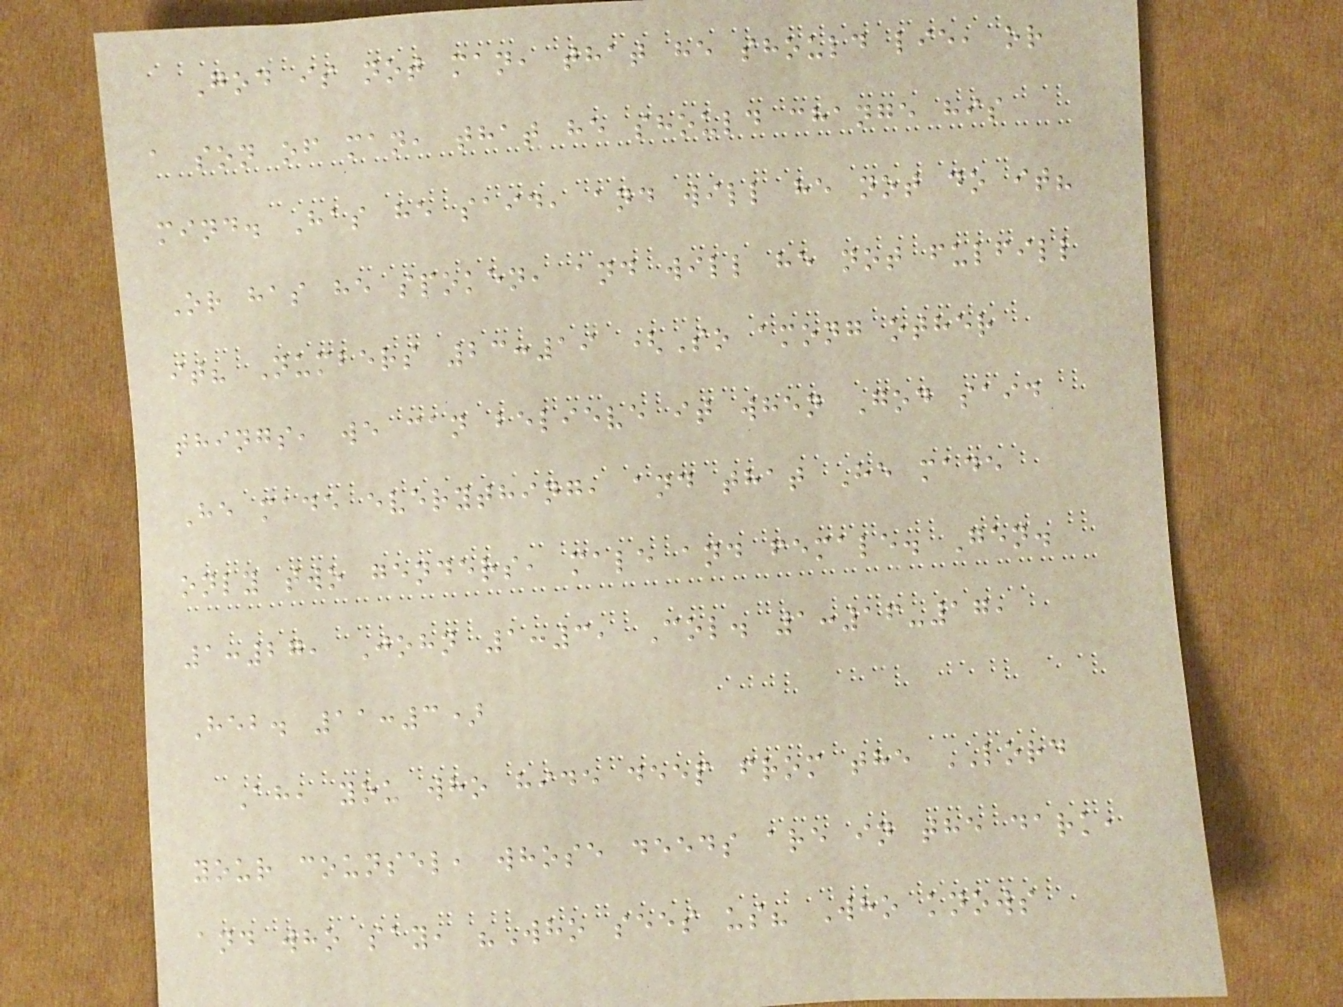God is not man, that he should lie, or
a son of man, that he should change his
mind. Has he said, and will he not do it?
Or has he spoken, and will he not fulfill
it? Numbers 23:19 (So among other
things, we can believe it when God said
He made everything, and that He made
only two genders, male and female. Gen.
1:27, John 1:3, Col. 1:16-17,
Heb. 11:3)
Ah, you who hide deep from the LORD
your counsel, whose deeds are in the dark,
and who say, "Who sees us? Who knows
